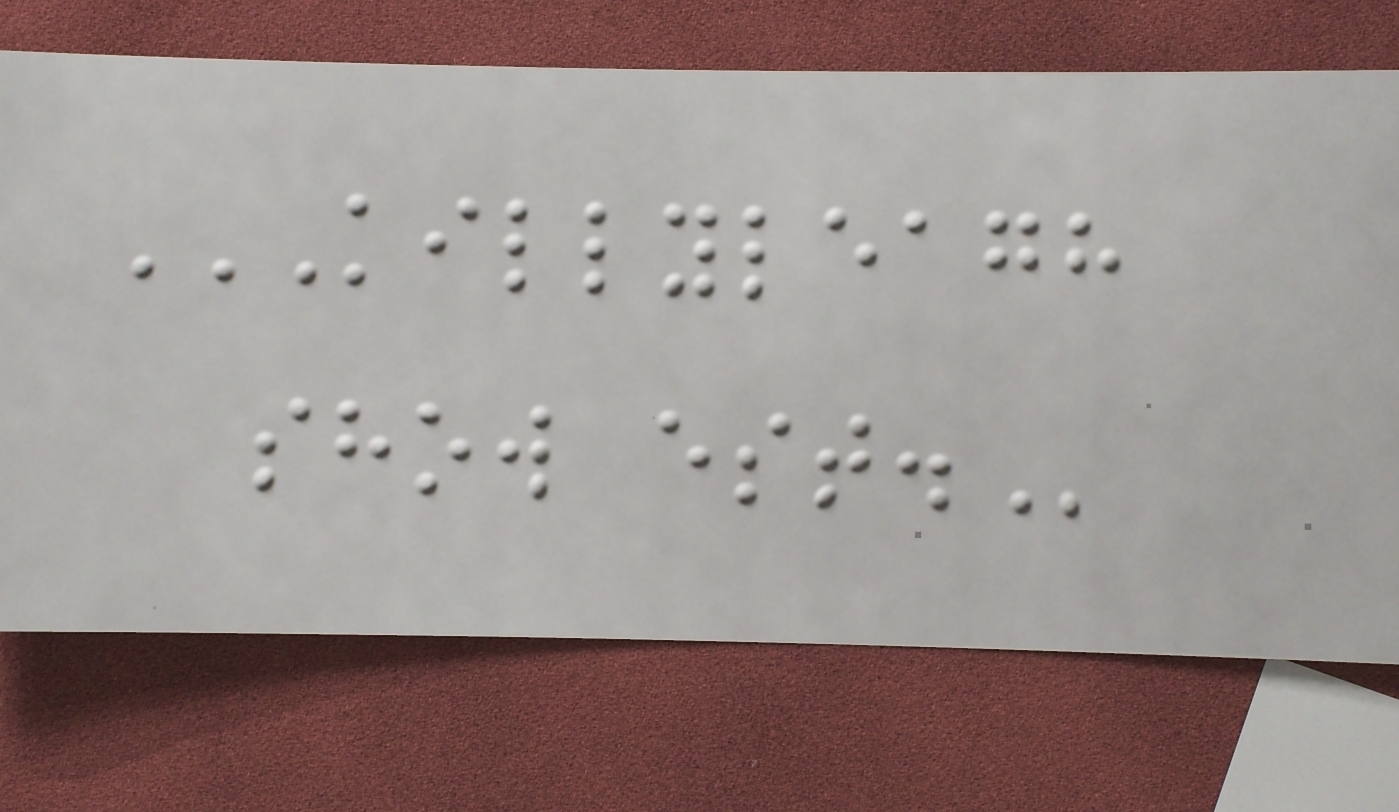KILLYLEAGH
SHOW EST.
